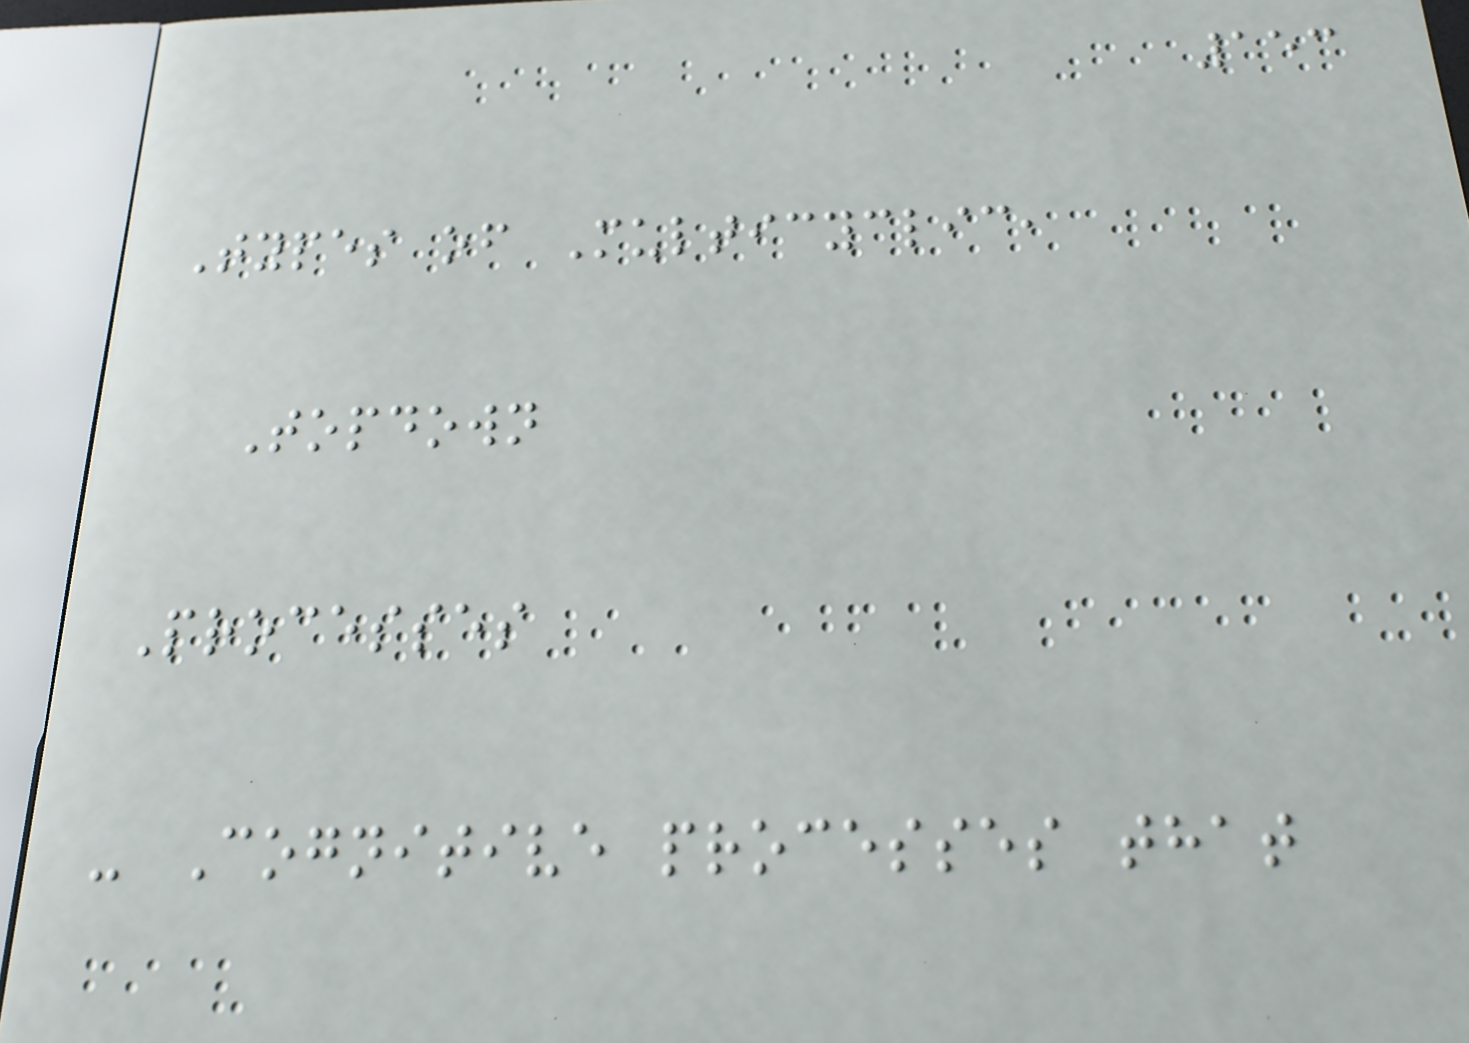153
Types of Multicyclic,
Topdown
Processes
- Cognitive processes that
